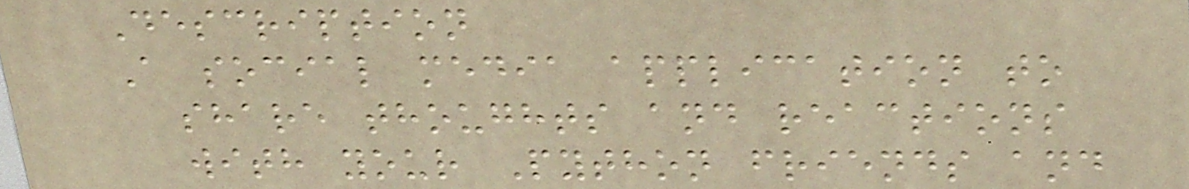Description
A social media application to
share thoughts and reactions
with your Python friends and
